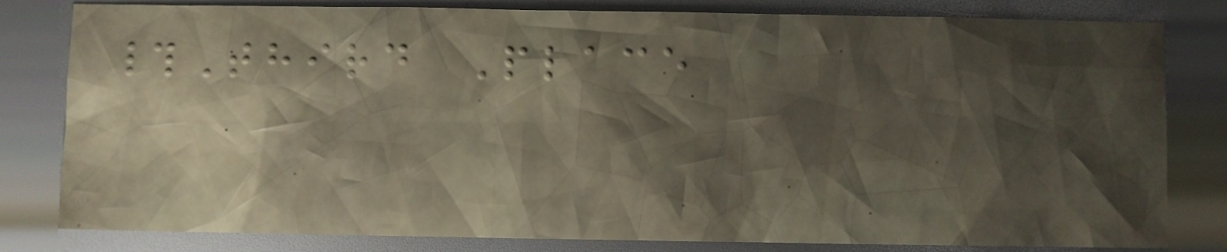#Third Place
